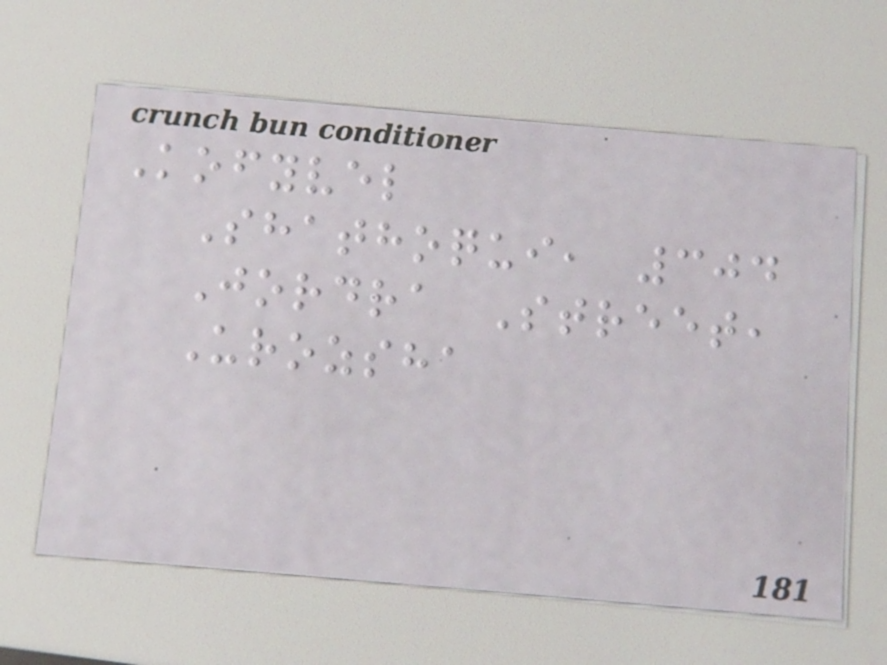Kofyvel
Shathoqui, 304
Jordra Street,
Urozsha
